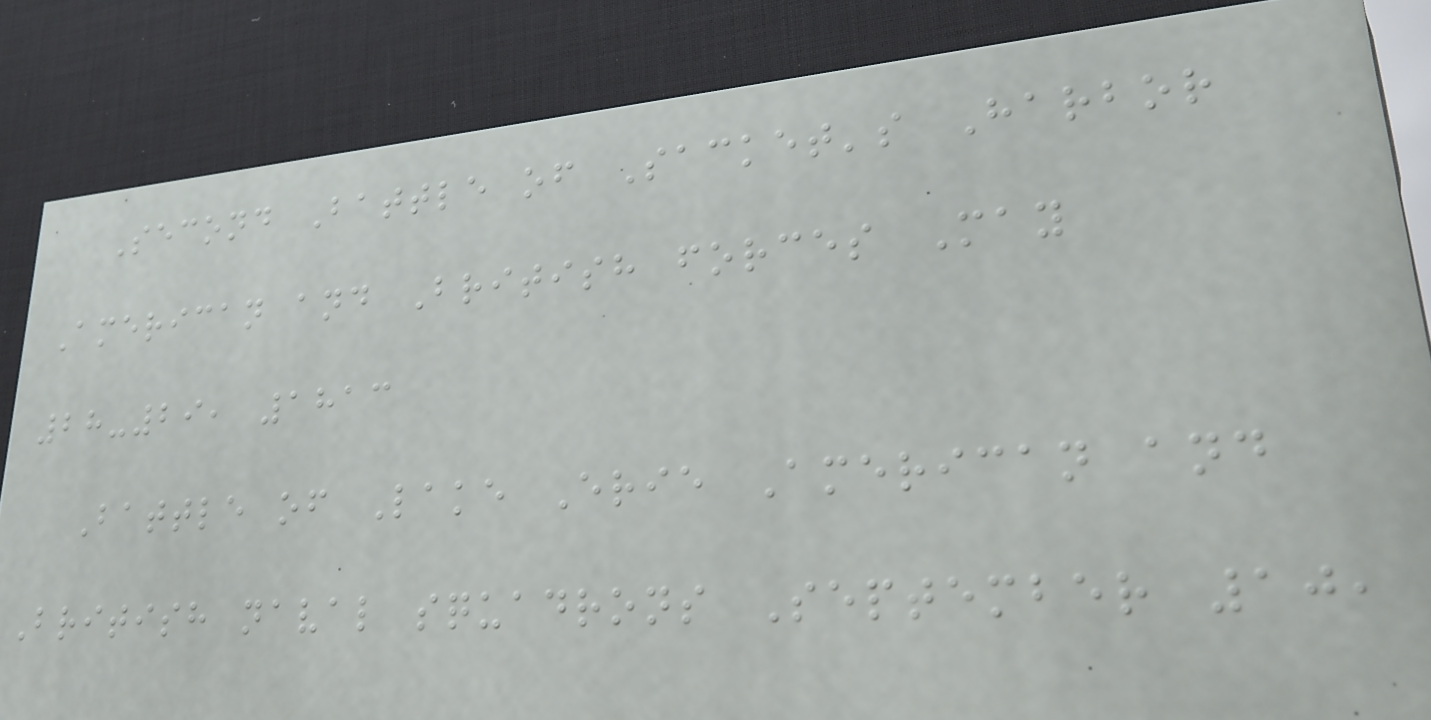Second Battle of Sacket's Harbor
American and British forces May
28-29, 1813
Battle of Lake Erie American and
British naval squadrons September 10,
